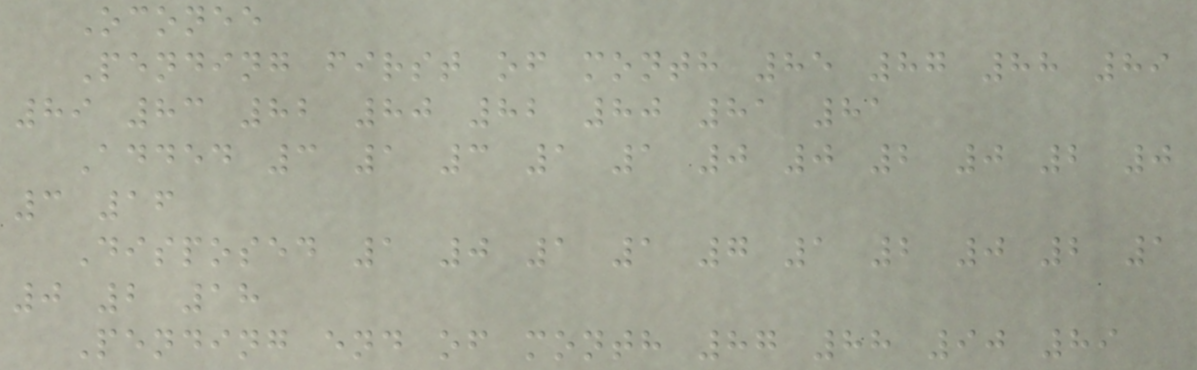Oconee
Pending first of month 85 87 88 89
89 83 82 80 82 80 81 81
Added 3 1 3 1 1 0 0 2 0 2 0
3 16
Disposed 1 0 1 1 7 1 2 0 2 1
0 2 18
Pending end of month 87 88 90 89
